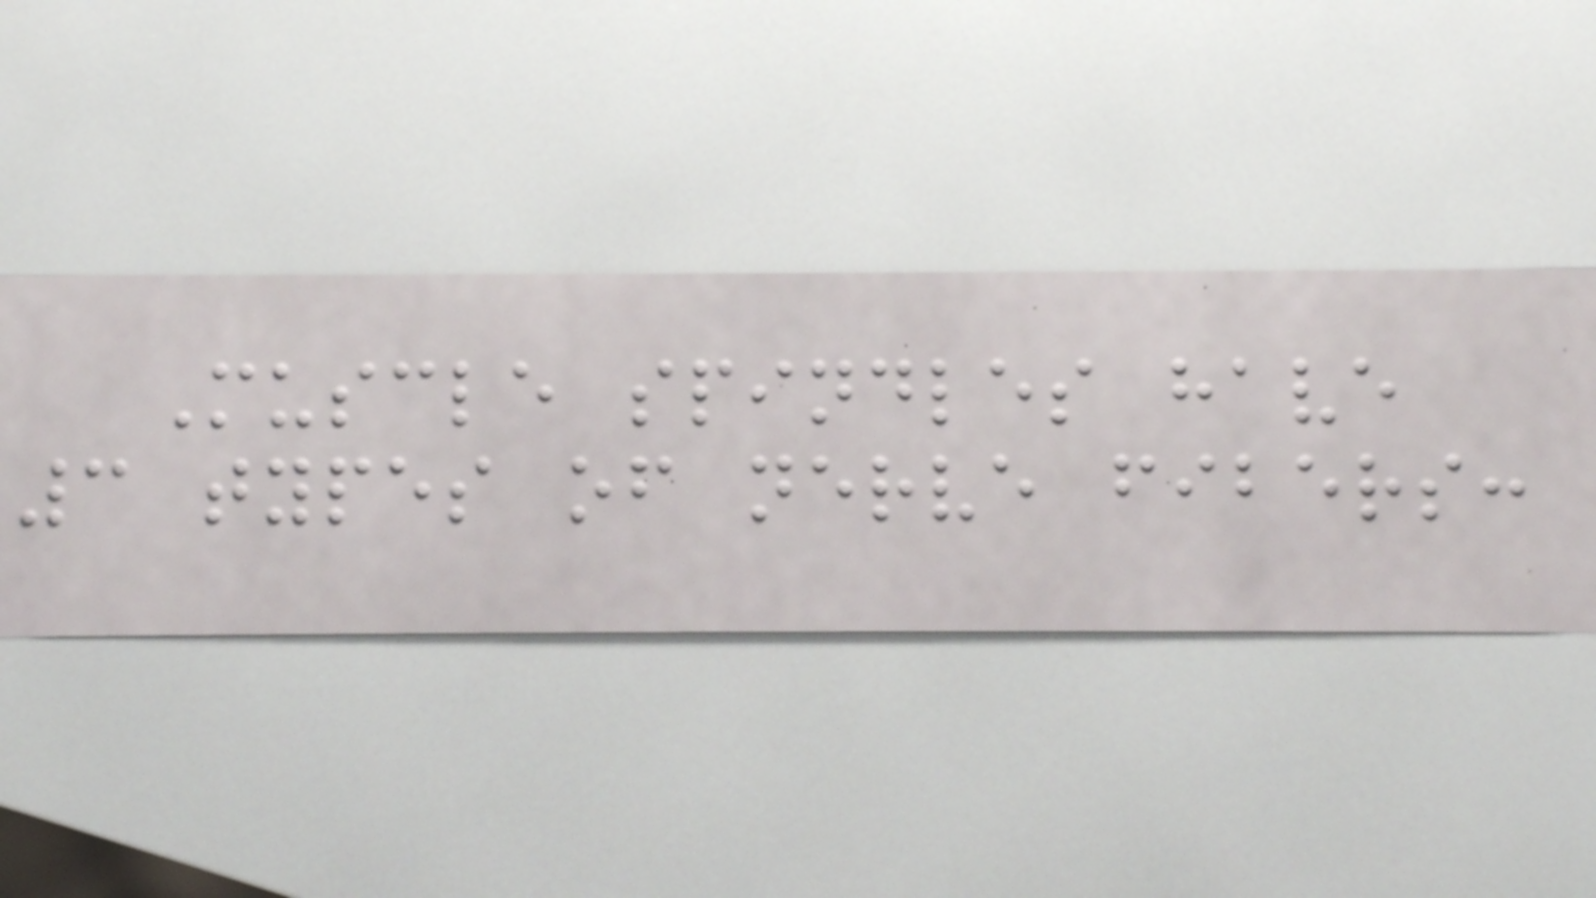Muscle spindles have
3 types of nerve fibers:
